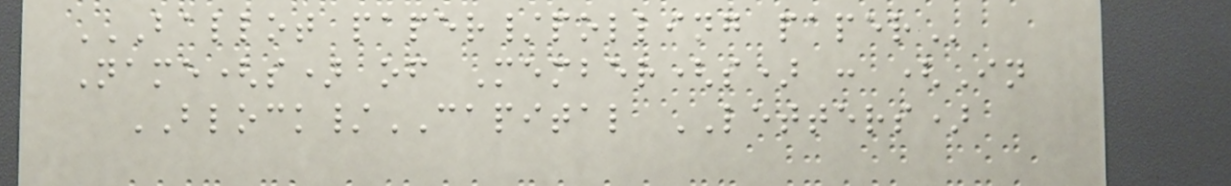BALLOT PAPER/POLLING PAPER
Name(s) of Member(s) : (In
BLOCK/CAPITAL LETTERS)
